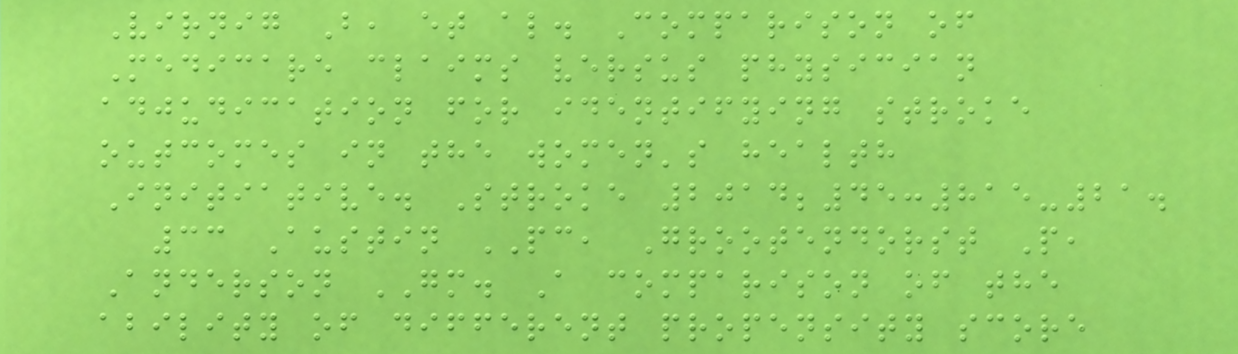Virnig B, et al. Comparison of
Medicare claims versus physician
adjudication for identifying stroke
outcomes in the women's health
Initiative. Stroke 2014;45:815-21.
33 Austin PC, Grootendorst P,
Anderson GM. A comparison of the
ability of different propensity score
